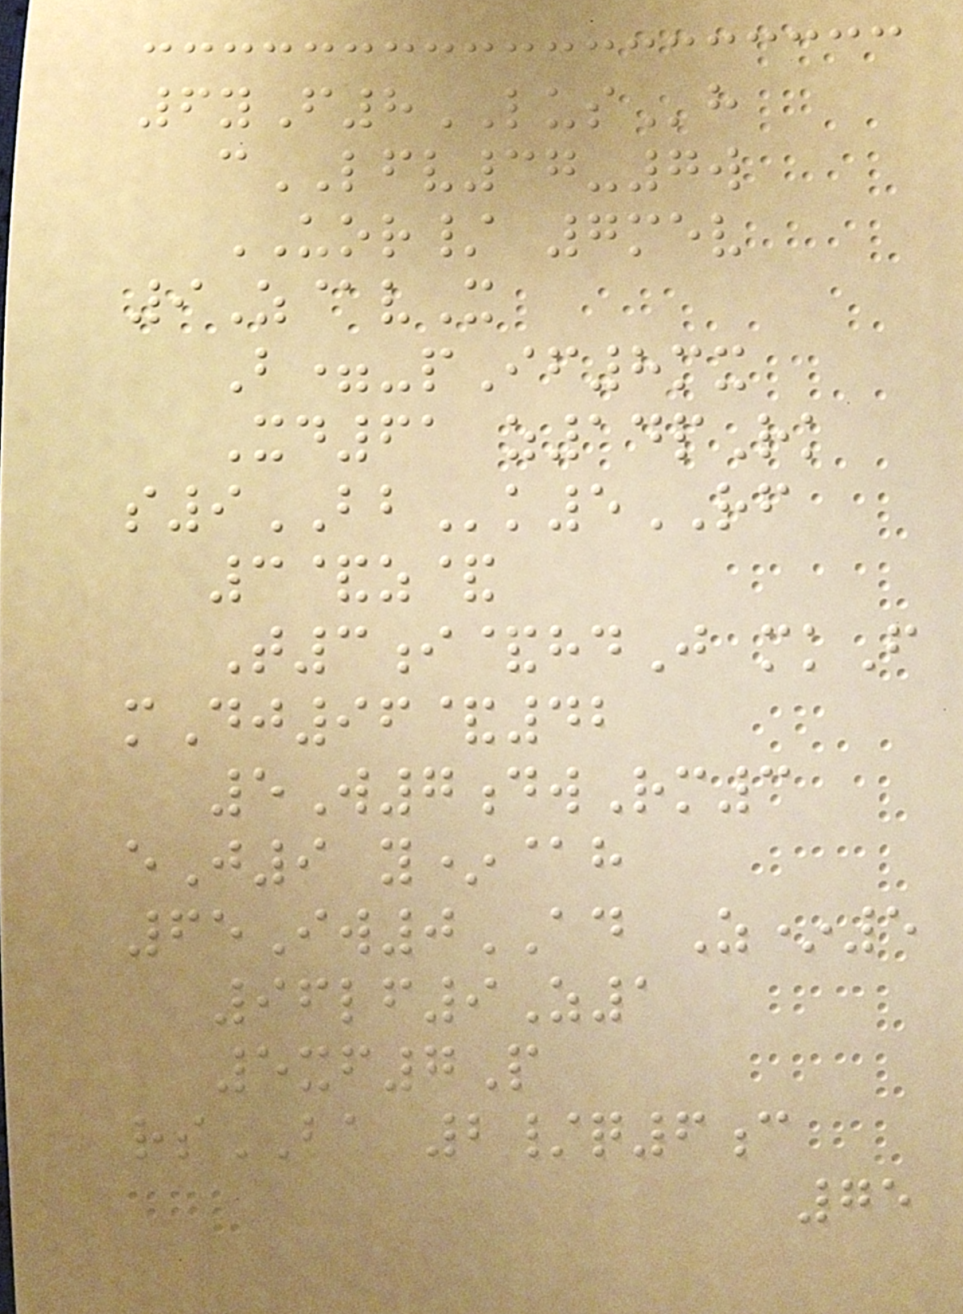6yF8LUSh
cLFV37-7w
UOR/ 7mev
9Z@vX
B=-pIf8mx
Xd61 z14pRk
s9BBk5RF
3&z&
T3i&hdJ mkF
mDj96&42
5W7dwRm3
eJ9 y*@h
65Iw0AD Z*5
96lf9Z1
5xf7P
rsBA 2/q6c
75
